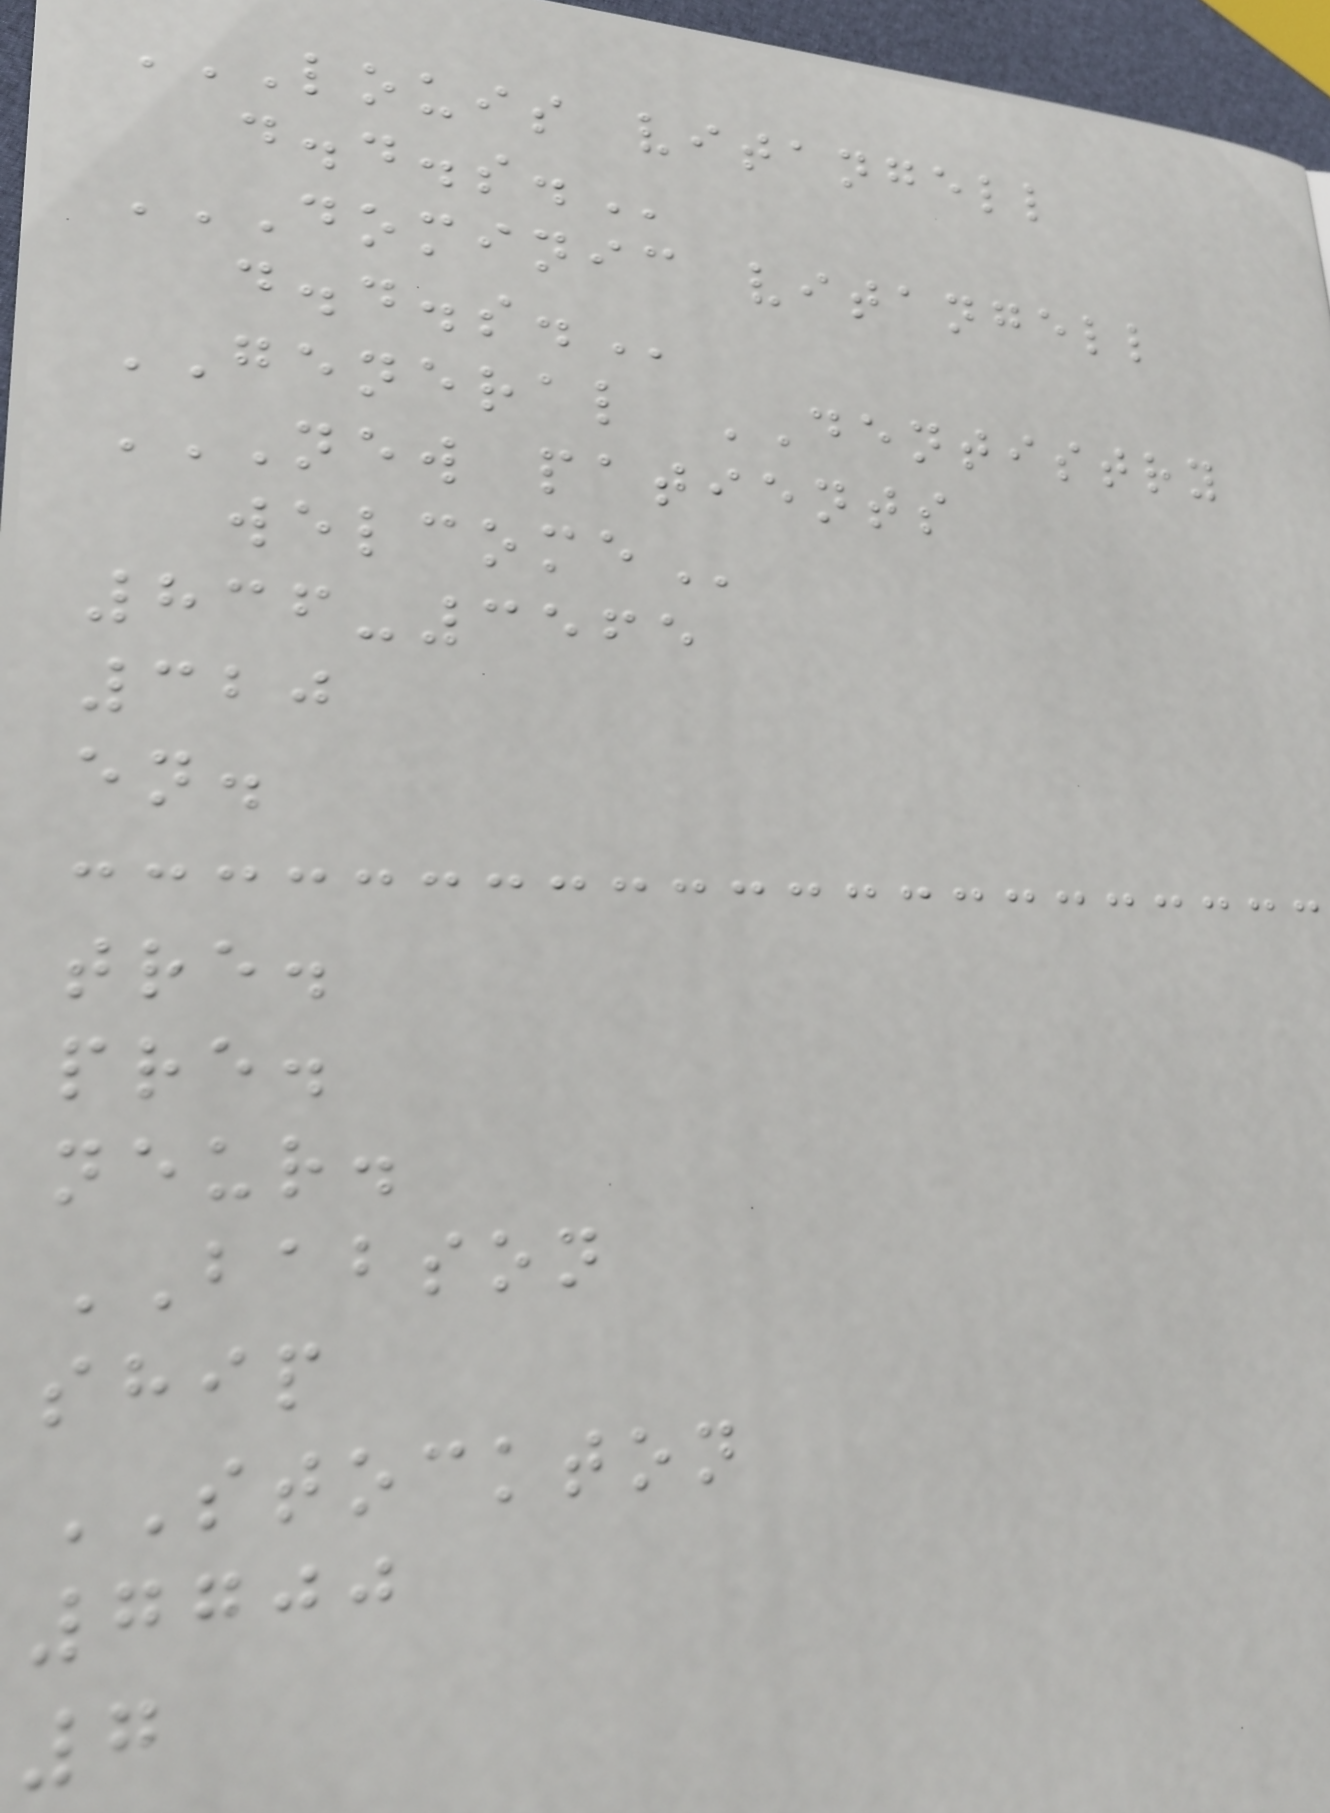LOUIS VITANGELL
D.D.S.
DOMINIC VITANGELL
D.D.S.
GENERAL DENTISTRY
NEW PATIENTS
WELCOME
836-3565
320
en.
tre.
pre.
neur.
BABSON
ship
STOCKTON
7700
7
